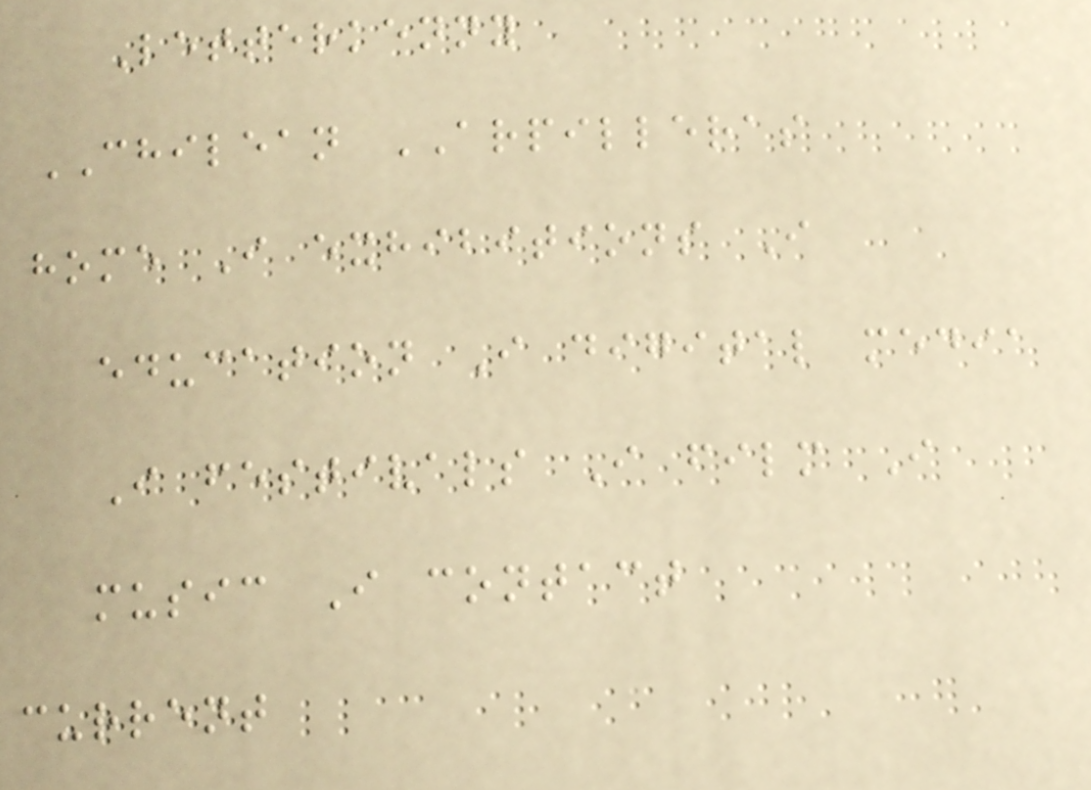Letterkenny
CHILEAN ARPILLERAS
home I exhibitions I
education I digital media
I festivals I film I
music I contact
current
